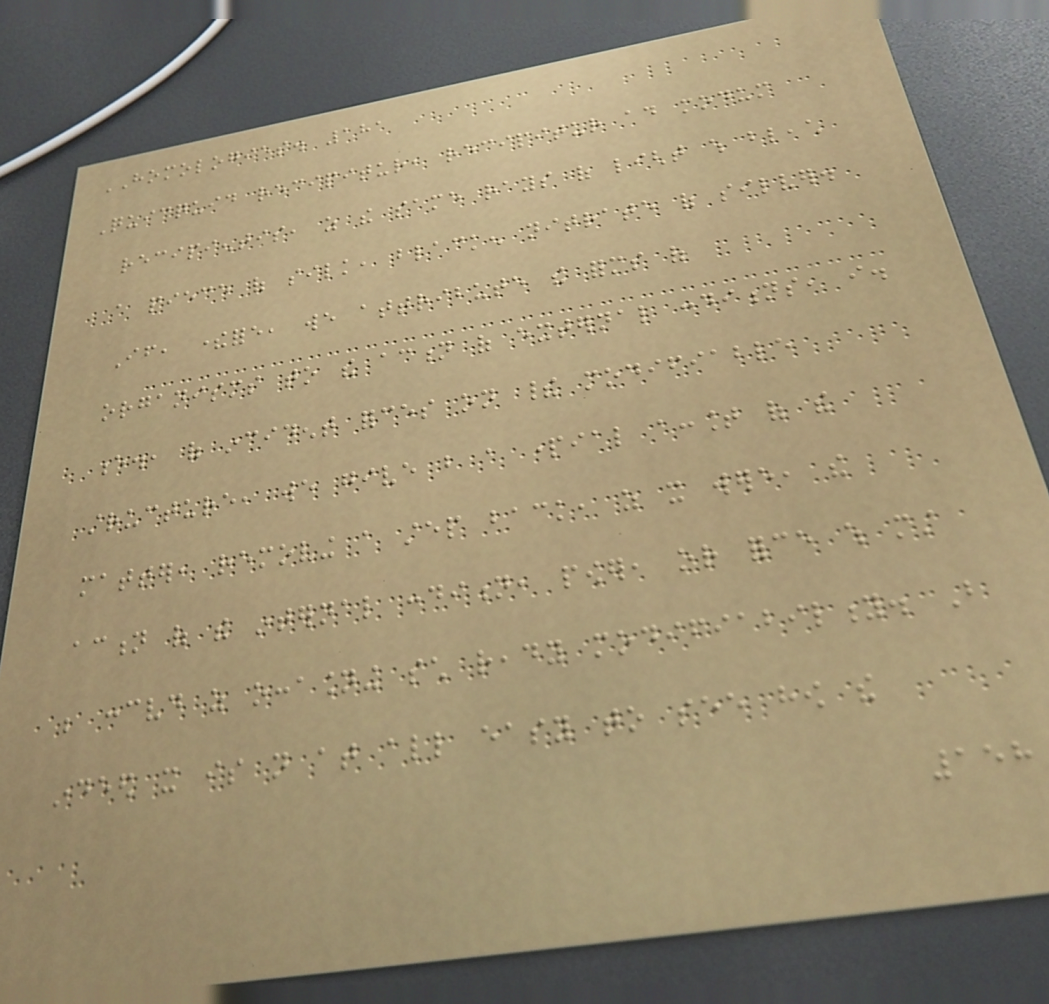HOMOLOGIES. 181
Quicquid recipitur, recipitur ad modum
recipientis, as the same rays of light which bleach
a piece of silk, blacken nitrate of silver.
If, therefore, we attribute the forms of
organisms to the action of external conditions, i.
e., of incident forces on their modifiable
structure, we give but a partial account of the
matter, removing a step back, as it were, the
action of the internal condition, power, or force which must
be conceived as occasioning such ready modifiability. But
indeed it is not at all easy to see how the
158
